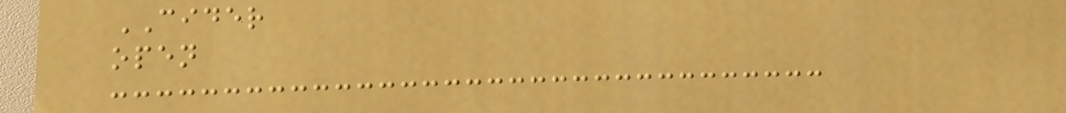CIDER
open
